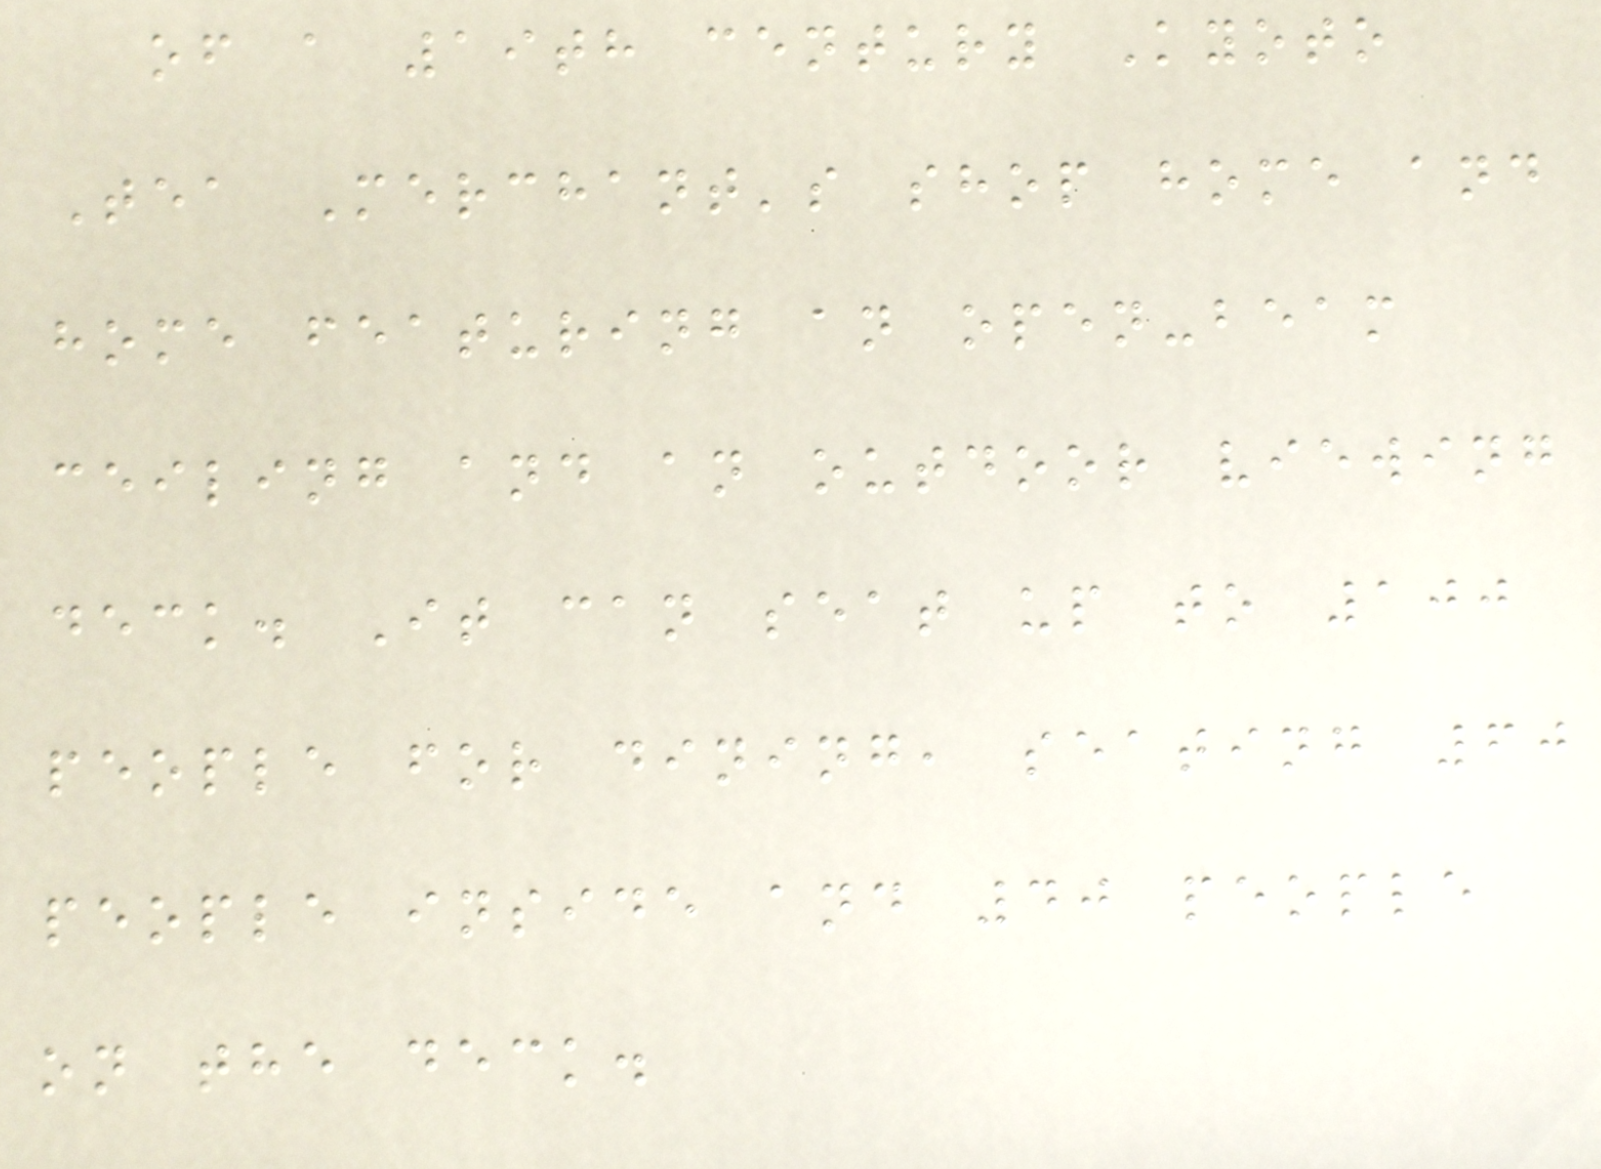of a 19th century Kyoto
Tea Merchant's shop home and
home featuring an open-beam
ceiling and an outdoor viewing
deck. It can seat up to 100
people for dining, seating 60
people inside and 40 people
on the deck.
